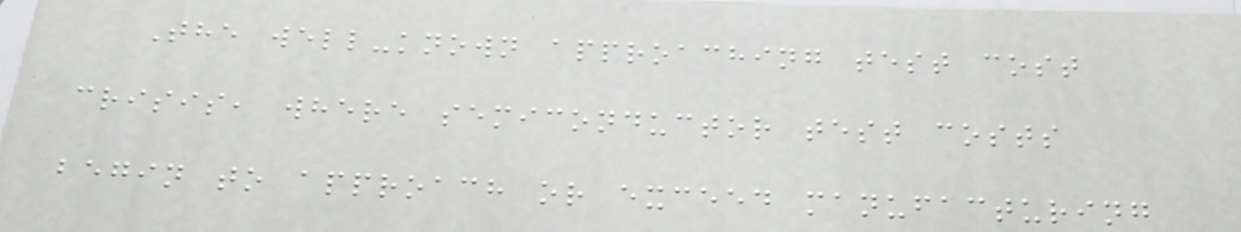The well-known approaching test cost
crisis, where semiconductor test costs
begin to approach or exceed manufacturing
